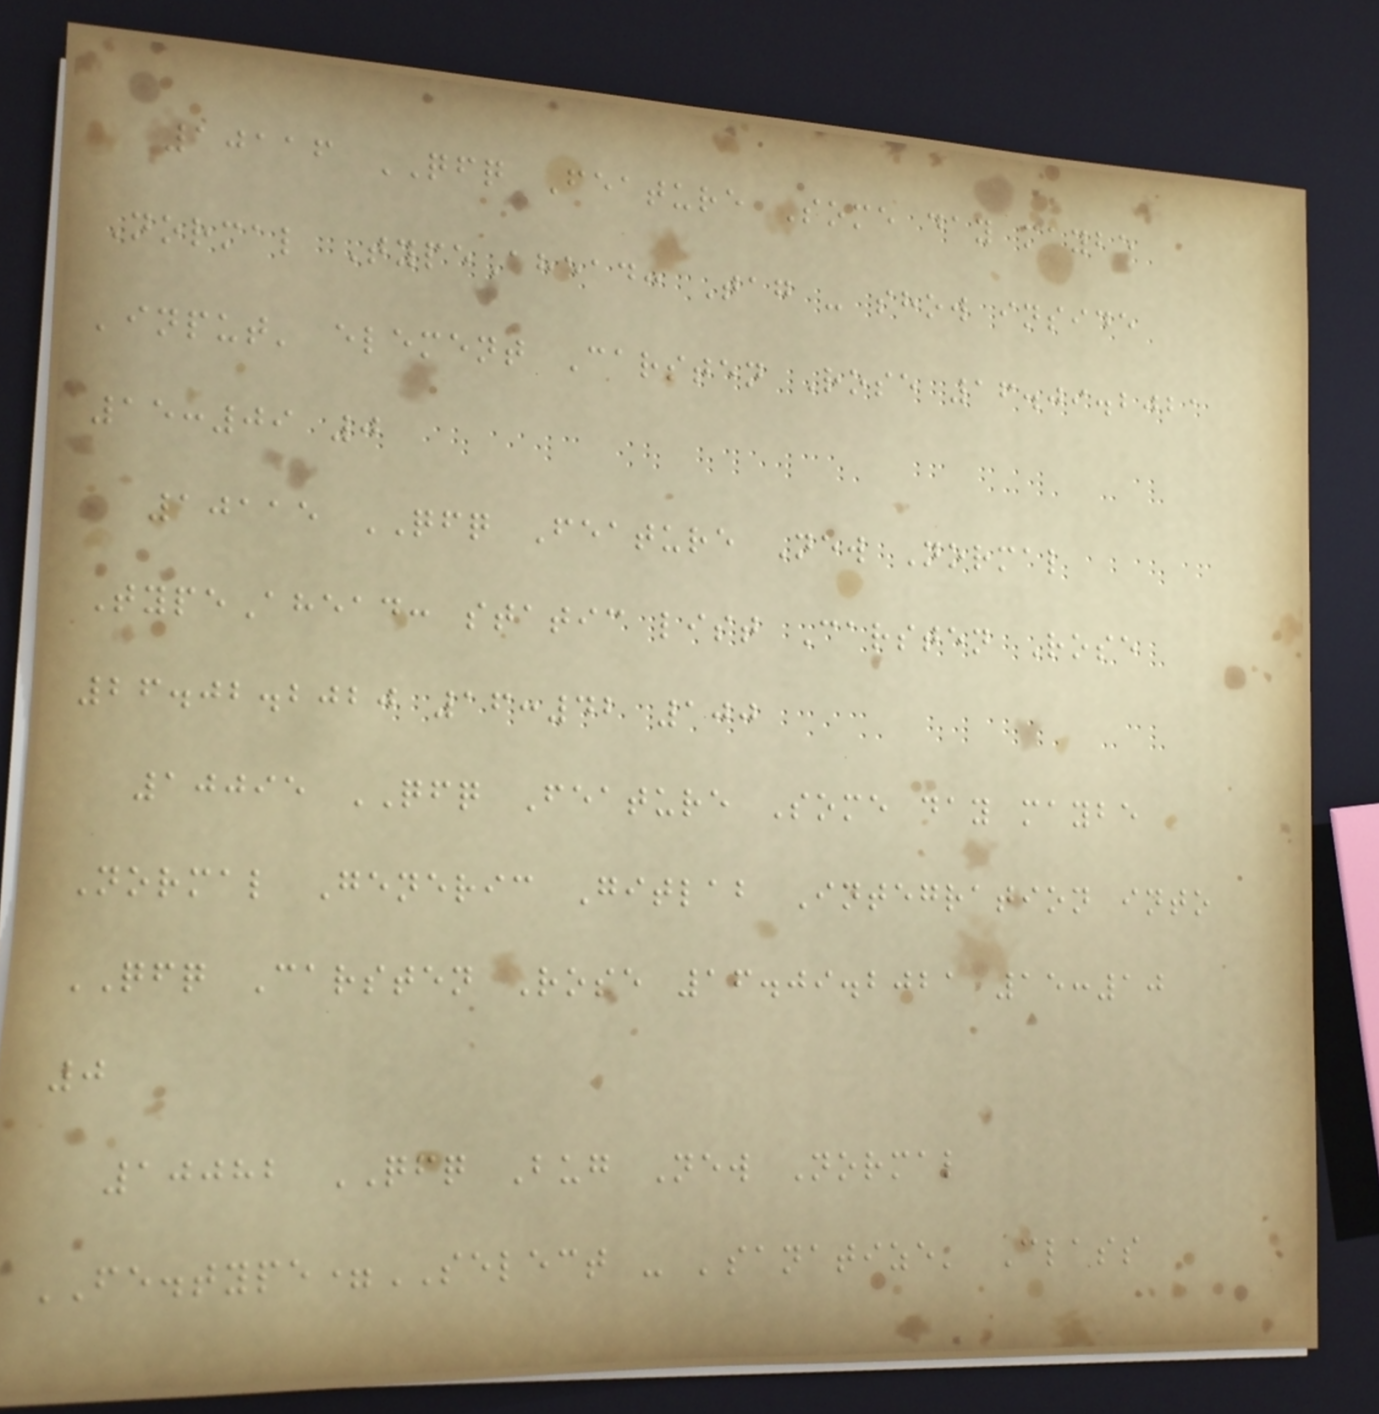10116 QFQ Feature Some day maybe
Normal TypeAhead: Tag - show inside
'input' element Carsten Rose 16.09.2021
15:09 0
10115 QFQ Feature New Normal
TypeAhead: static list Carsten Rose
26.02.2020 16:42 100
10095 QFQ Feature Some day maybe
Normal Generic Gitlab Integration into
QFQ Carsten Rose 16.09.2021 15:10
0
10082 QFQ Bug New Normal
FE.type=SELECT - 'sanatize' Class
